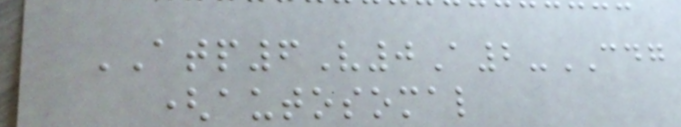ATP6V0A2-CDG
(autosomal
